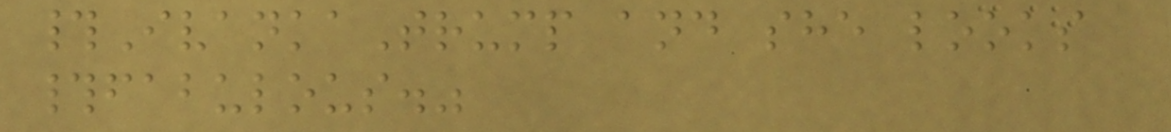#IvankaTrump and she looks
#fabulous."
